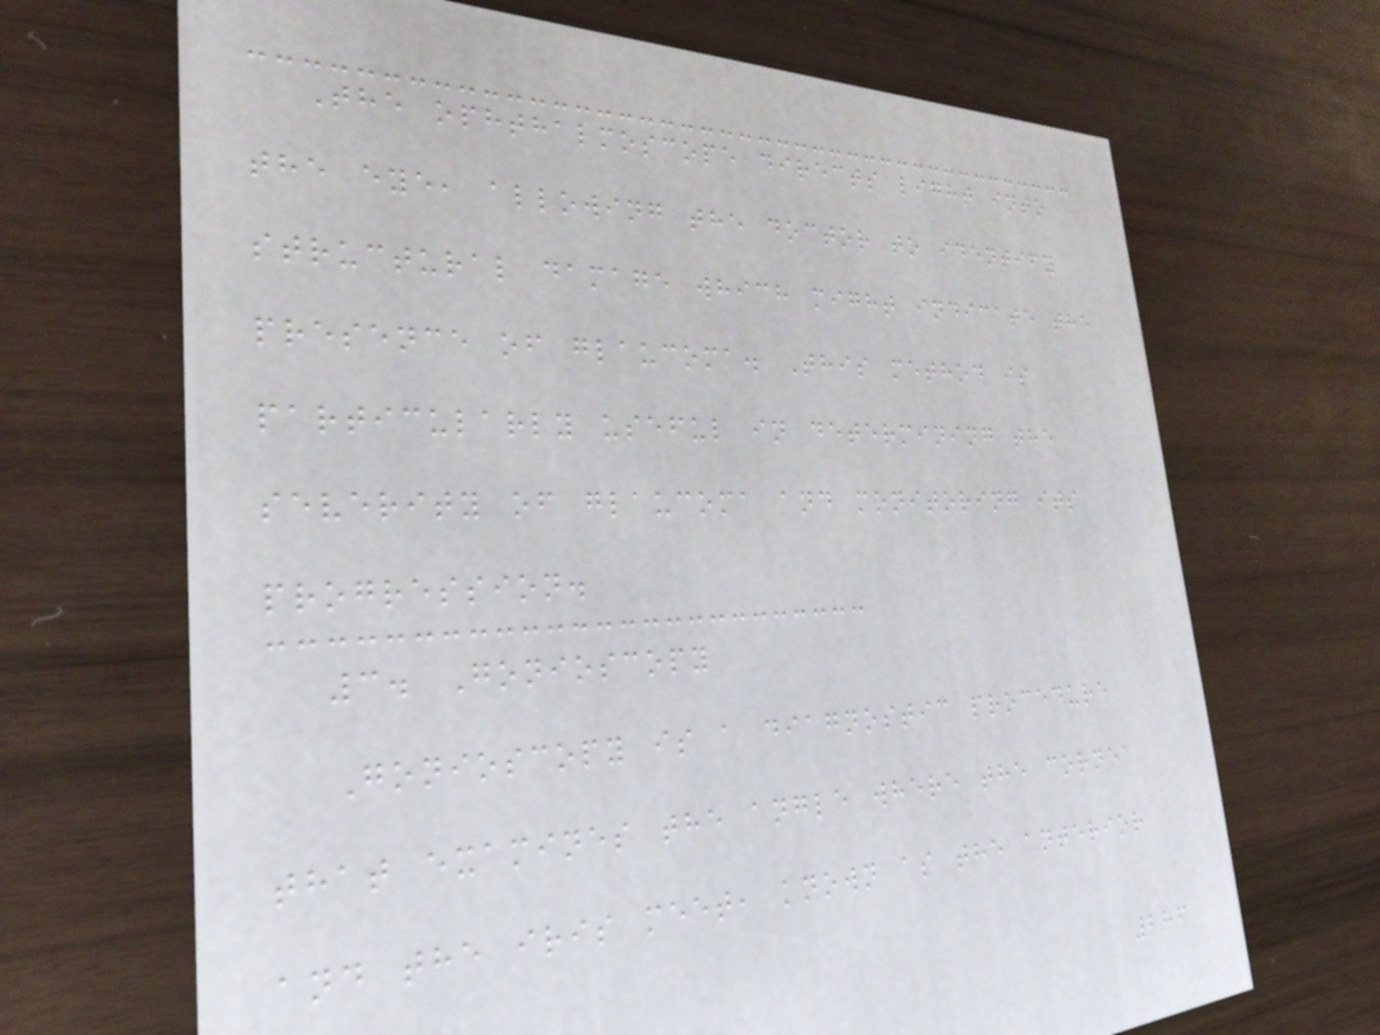The ophthalmoscope directs light into
the eye, allowing the doctor to identify
structural damage which might indicate the
presence of glaucoma. This method is
particularly useful in determining the
severity of glaucoma and monitoring its
progression.
3. Gonioscopy
Gonioscopy is a diagnostic procedure
that examines the angle where the cornea
and the iris meet, known as the anterior
286
